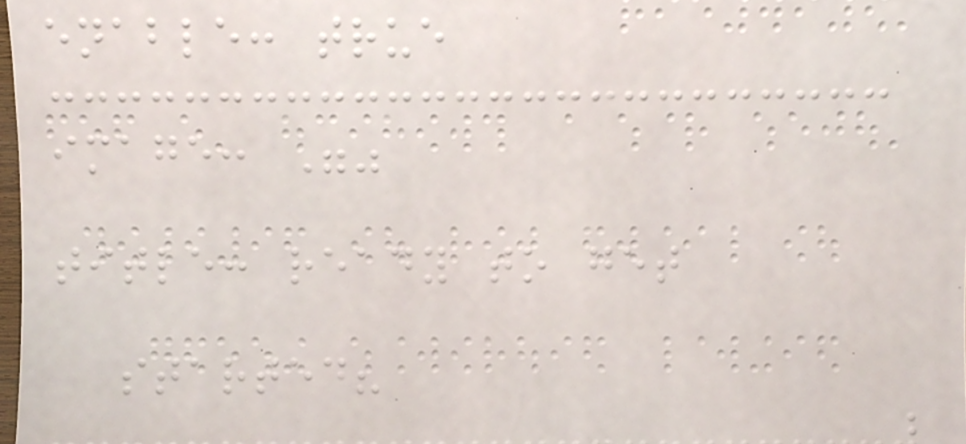enable: true
image: ""
title: ready to get
started?
